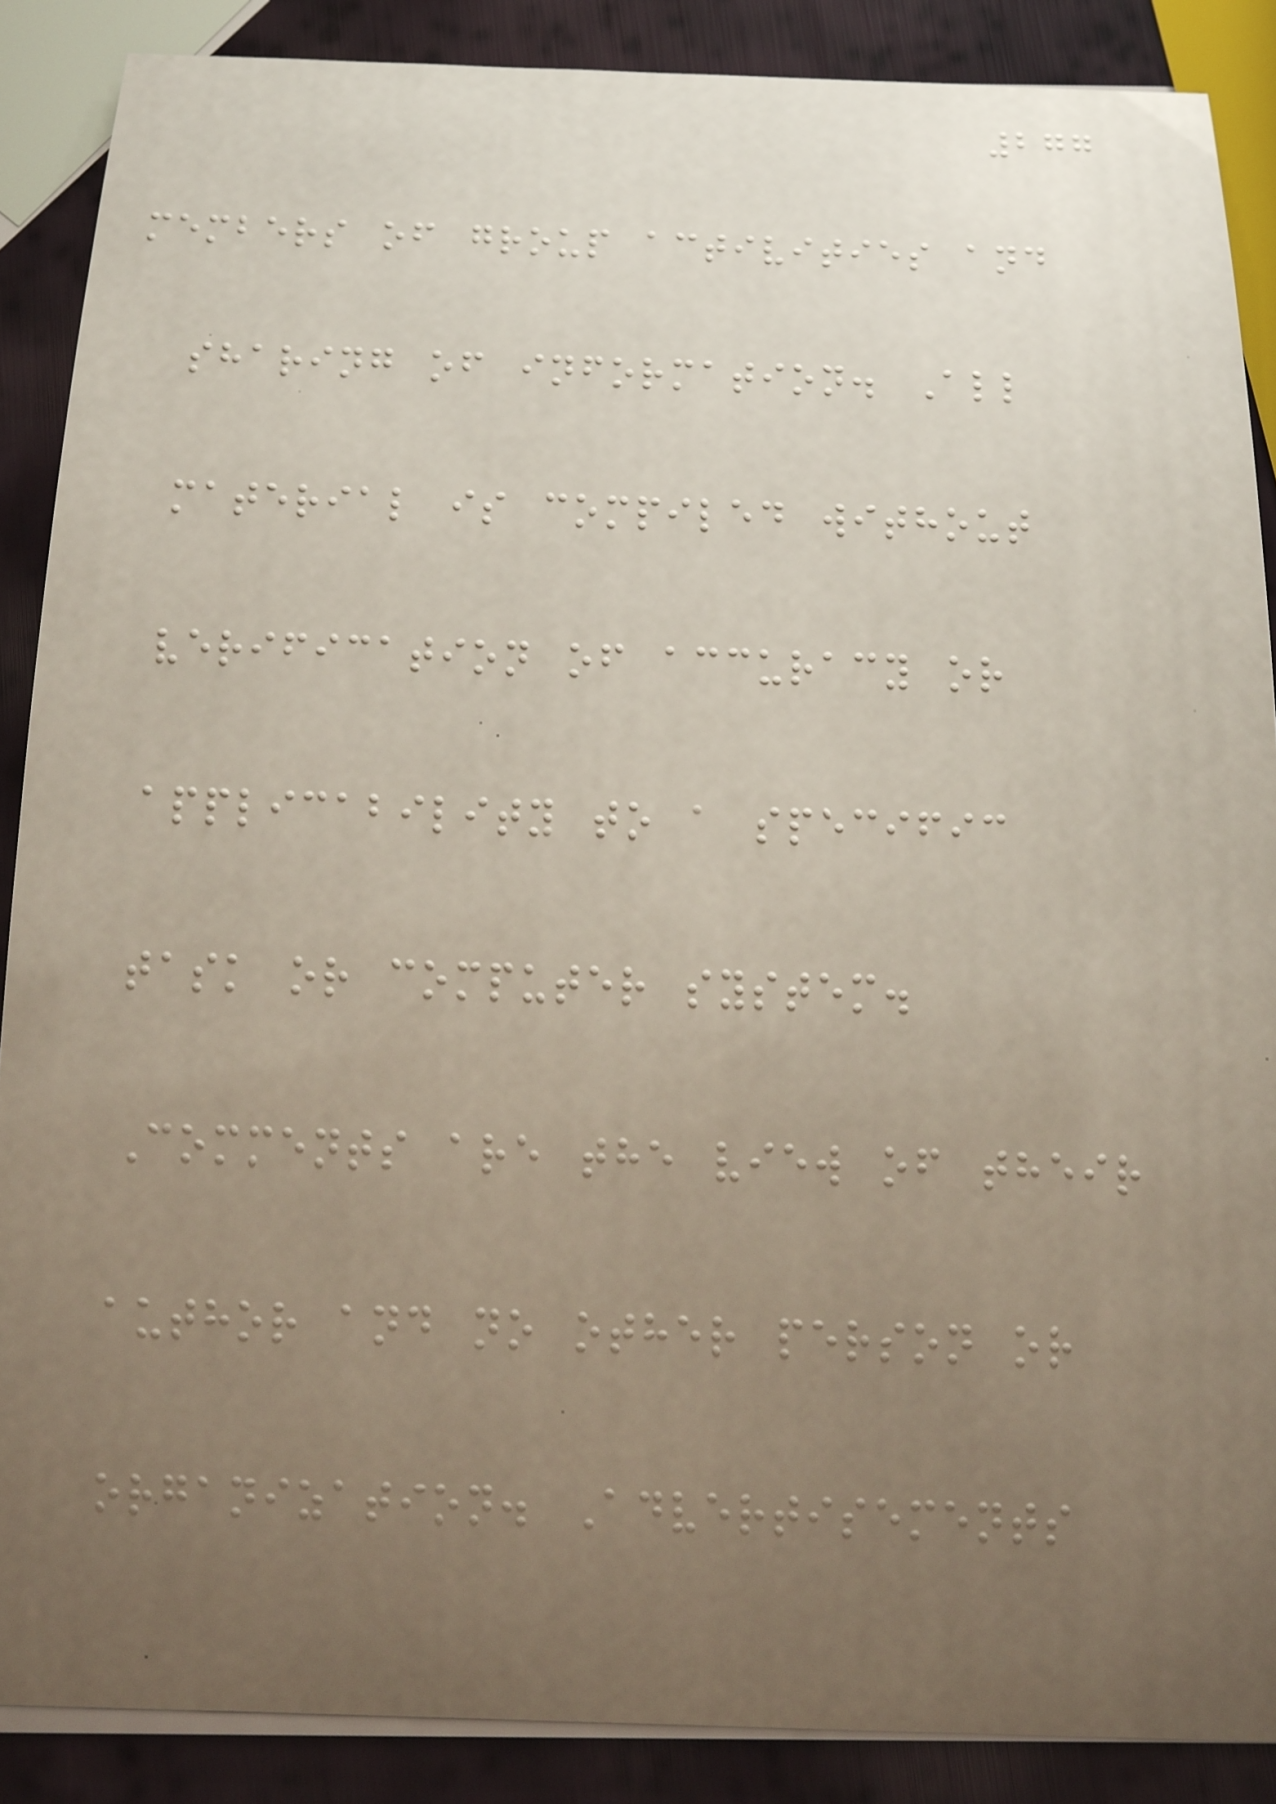277
members of group activities and
sharing of information. All
material is compiled without
verification of accuracy or
applicability to a specific
task or computer system.
Comments are the view of their
author and no other person or
organization. Advertisements
